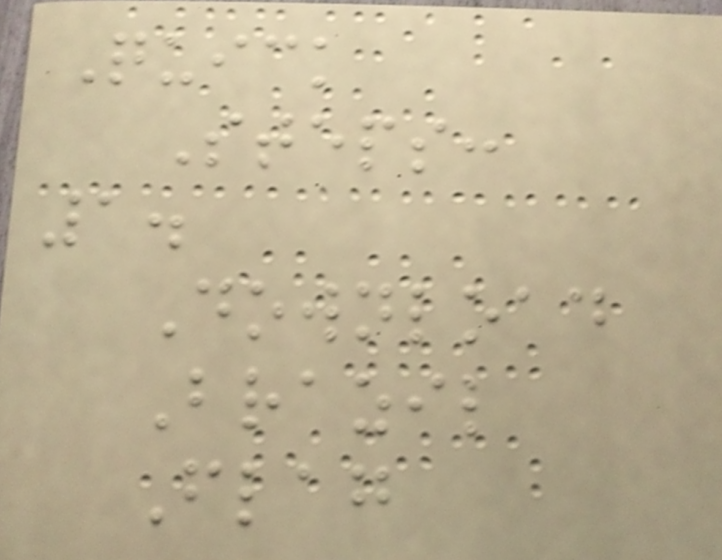Quick
Steps:
1.
Download
Brazil
Flag
